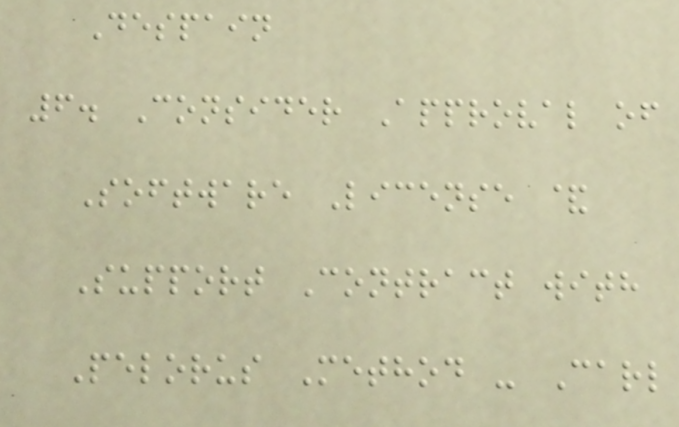Despain
6. Consider Approval of
Software License &
Support Contract with
Pelorus Method - Carl
